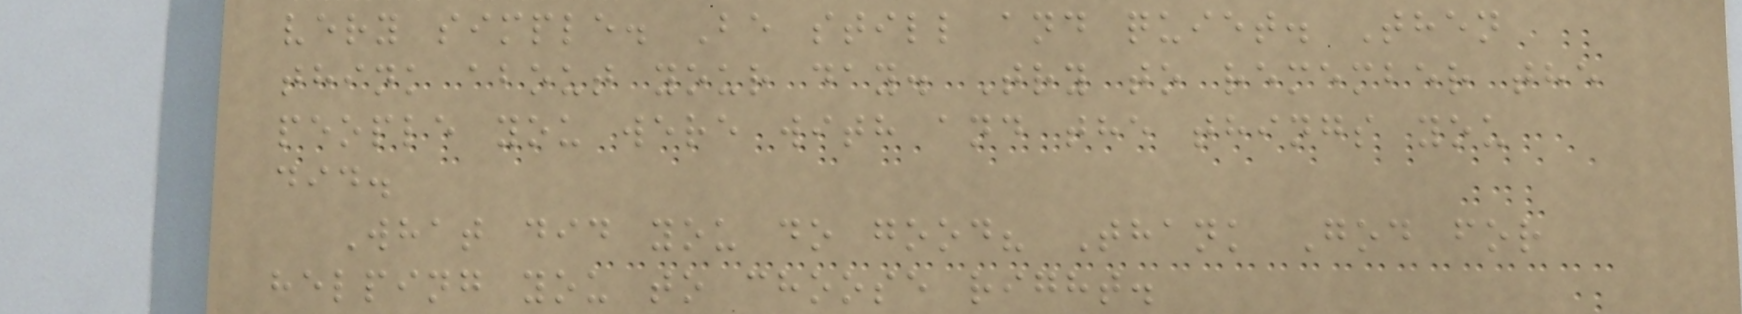very simple. Be still and quiet. Then
think about your day. Try to remember the
people you were with and the things you
did.
What did you do good? Thank God for
helping you to choose right.
